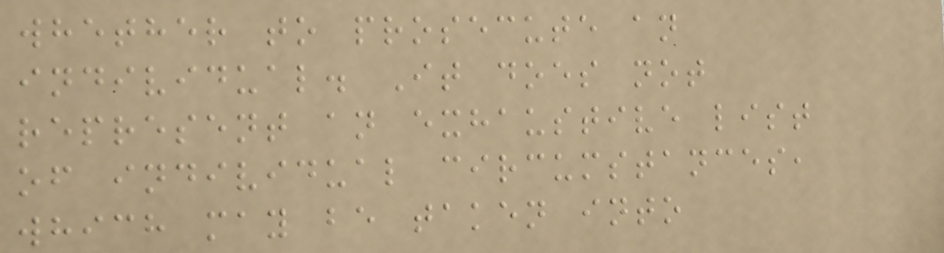whether to prosecute an
individual. It does not
represent an exhaustive list
of individual circumstances,
which may be taken into
